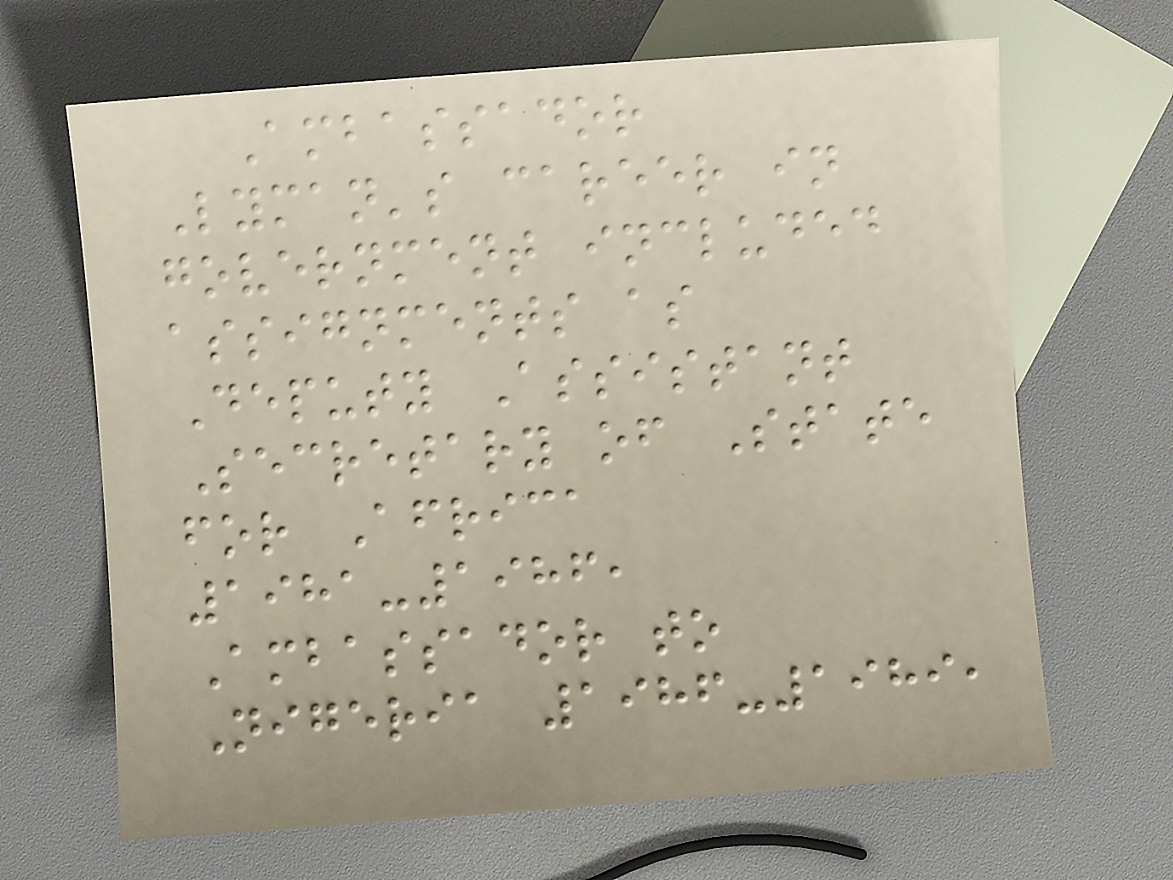Ambassador
Lyman's career in
government included
assignments as
Deputy Assistant
Secretary of State
for Africa
1981-1986,
Ambassador to
Nigeria 1986-1989,
